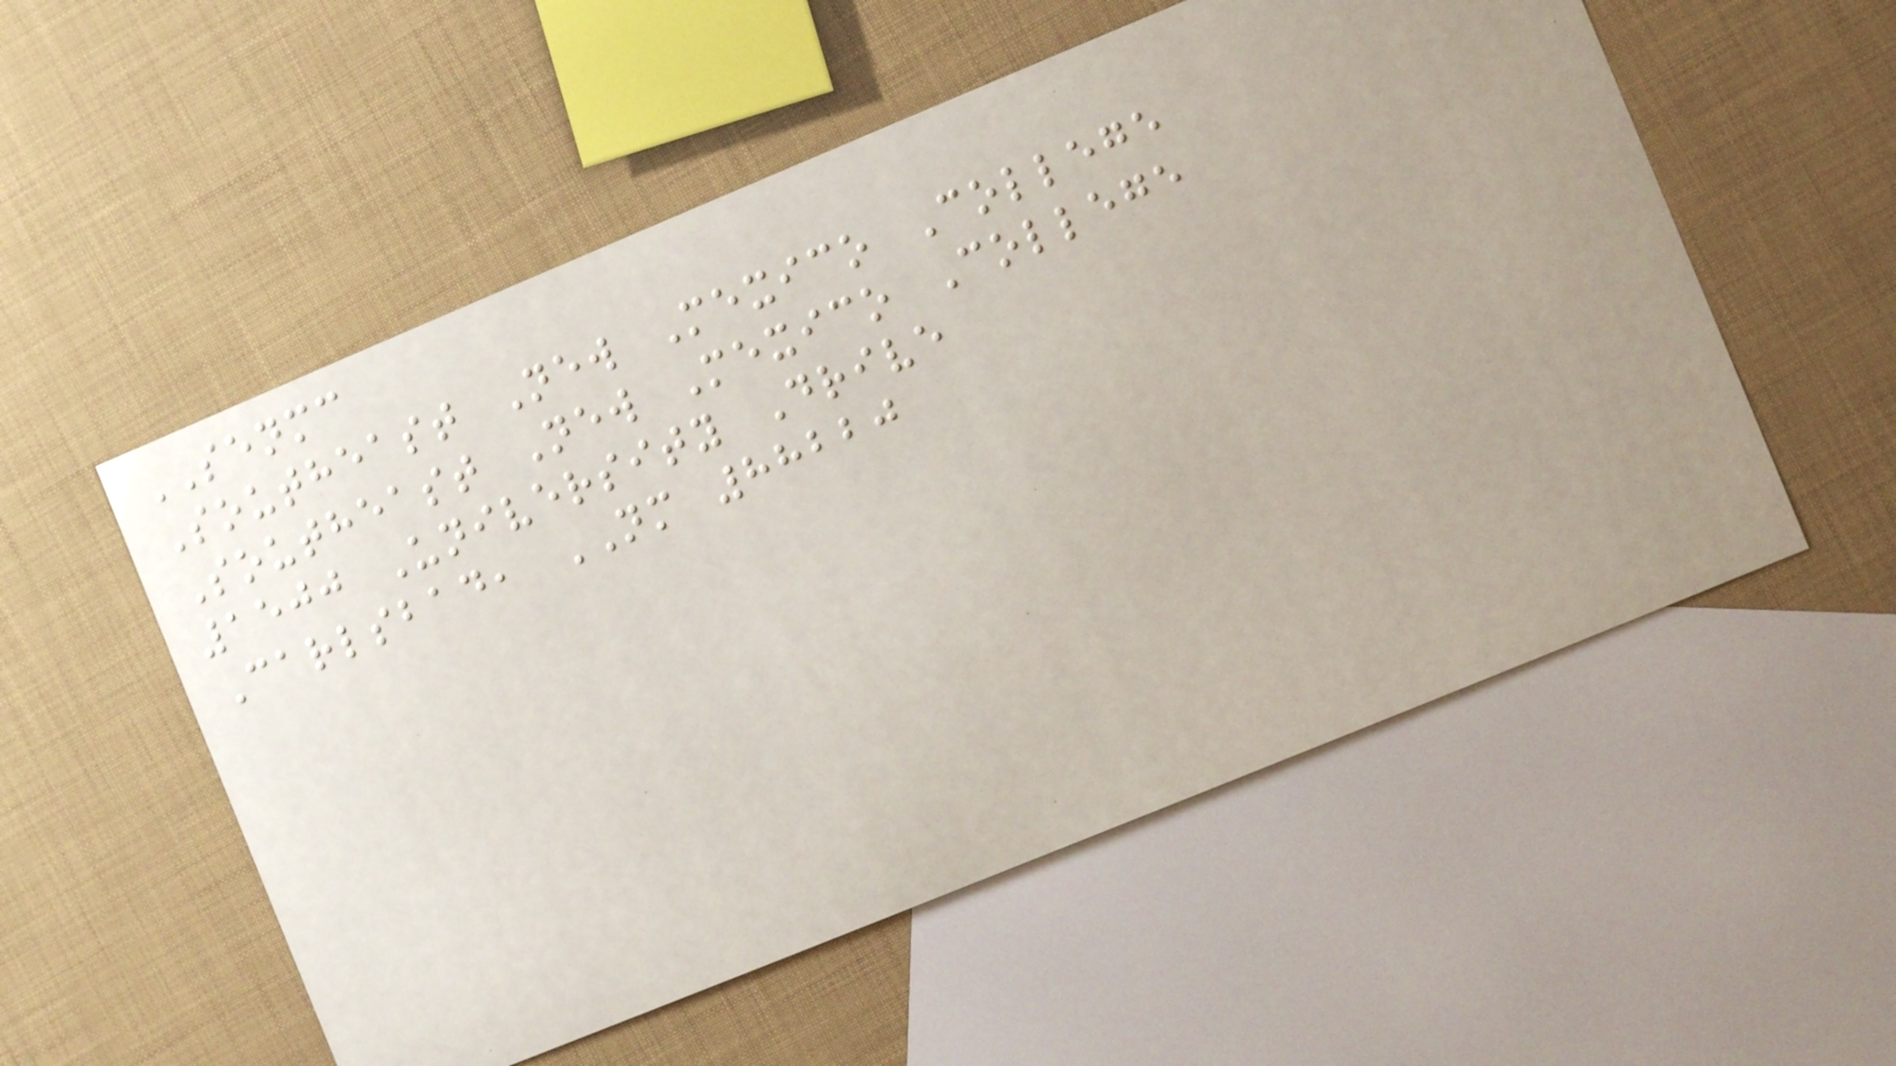SENMC
Southeast New Mexico College
Southeast New Mexico College
1500 University Drive
Carlsbad, NM 88220
